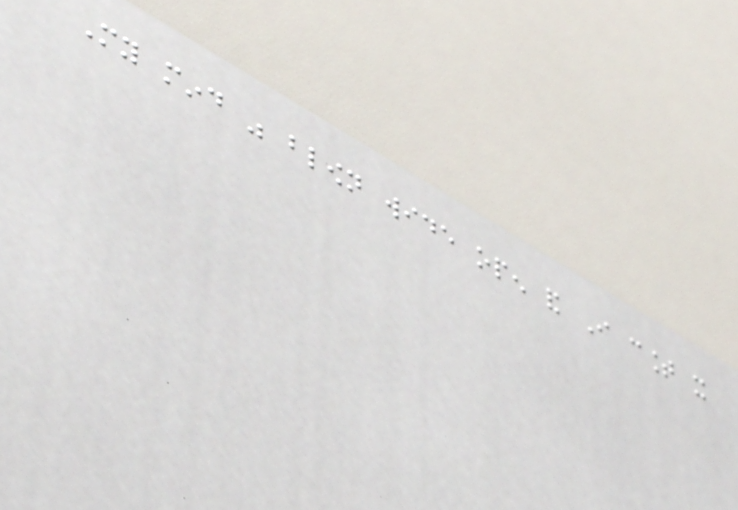My mind was blown wide open and I count it
